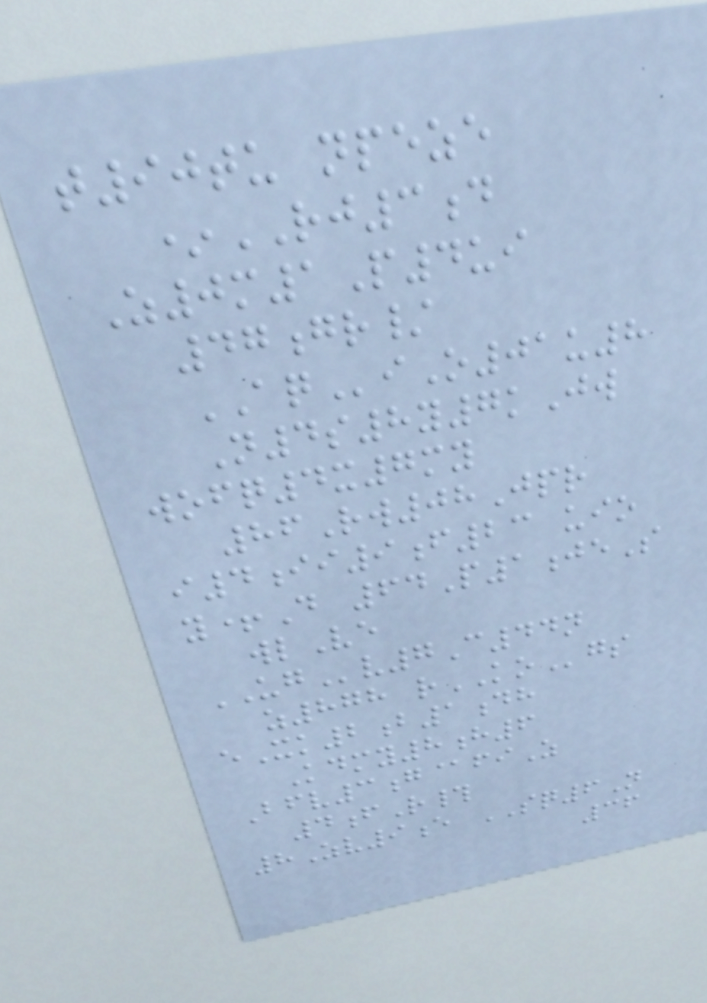t90tu npeze
*RJ3d
Z0m1P4ui
47gr/
AQiO01u8
N4s8y7kJw
wofq4x7my
86Rw08Jpr
i4ii9f23 uio
y+D 64P1jeS
wlVe
UGv7C44n
z878 rKOgs
eXk2b1dh
Kdmy8h6
Bfv3g@fiZ
4fR#
8Zv9e SQ6N
36
